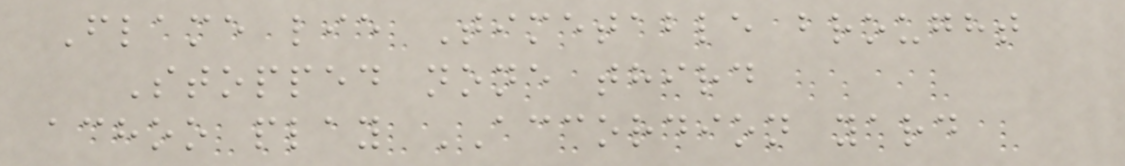Flame lie Timetable brought
Stopped none third
achoo play ACCORDION yard
